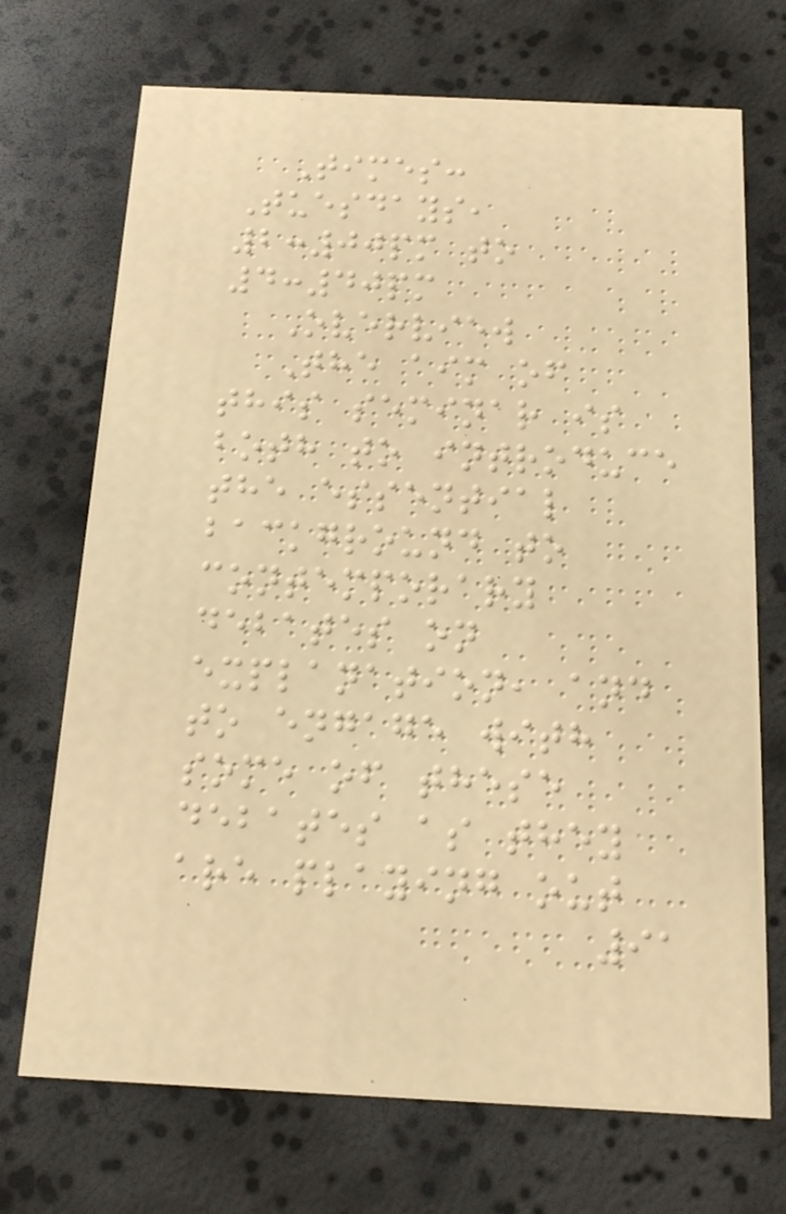Times:
Tuesdays,
2:00pm to
4:40pm
Overview
The aim of
this seminar is
both to introduce
the essential
background to
contemporary
debates on
explanation, and
to engage with
some of these
debates as they
are playing out
91
